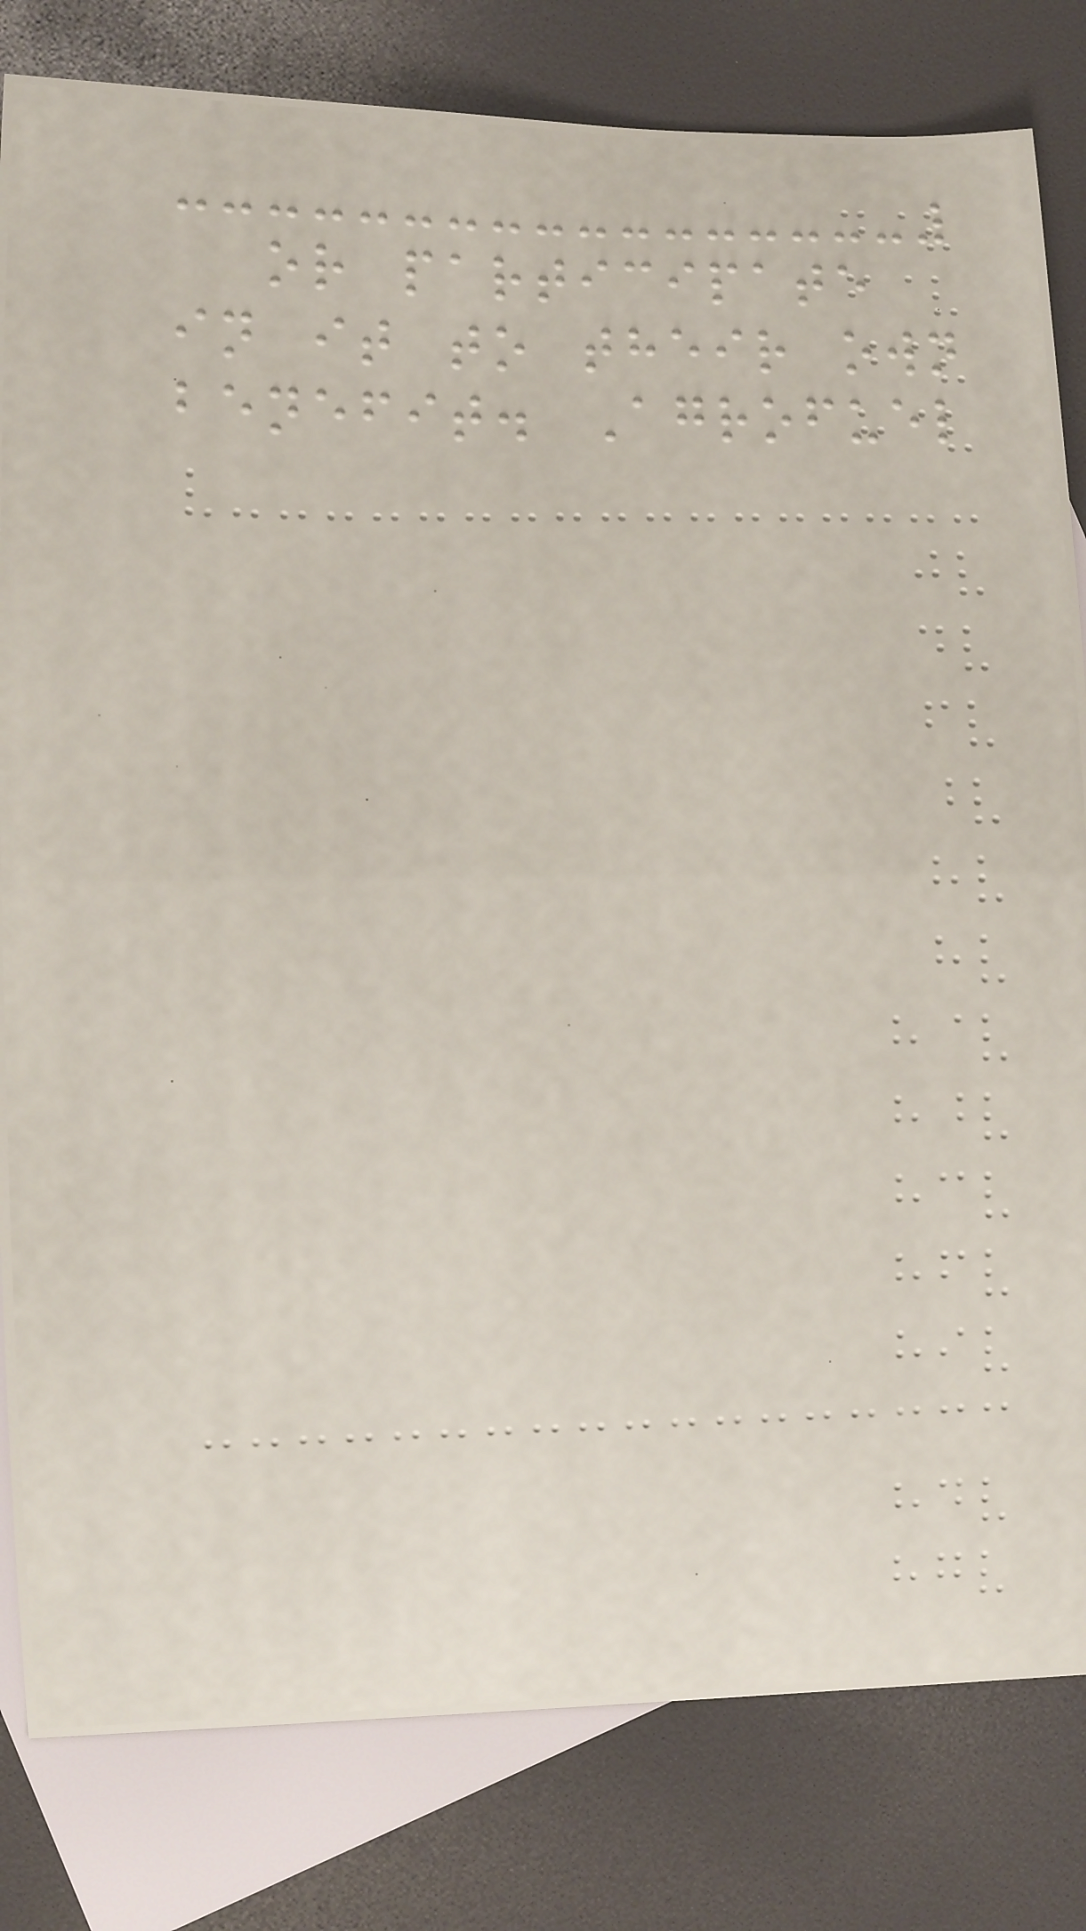or participate
in it to their own
benefit. Agrofuel
